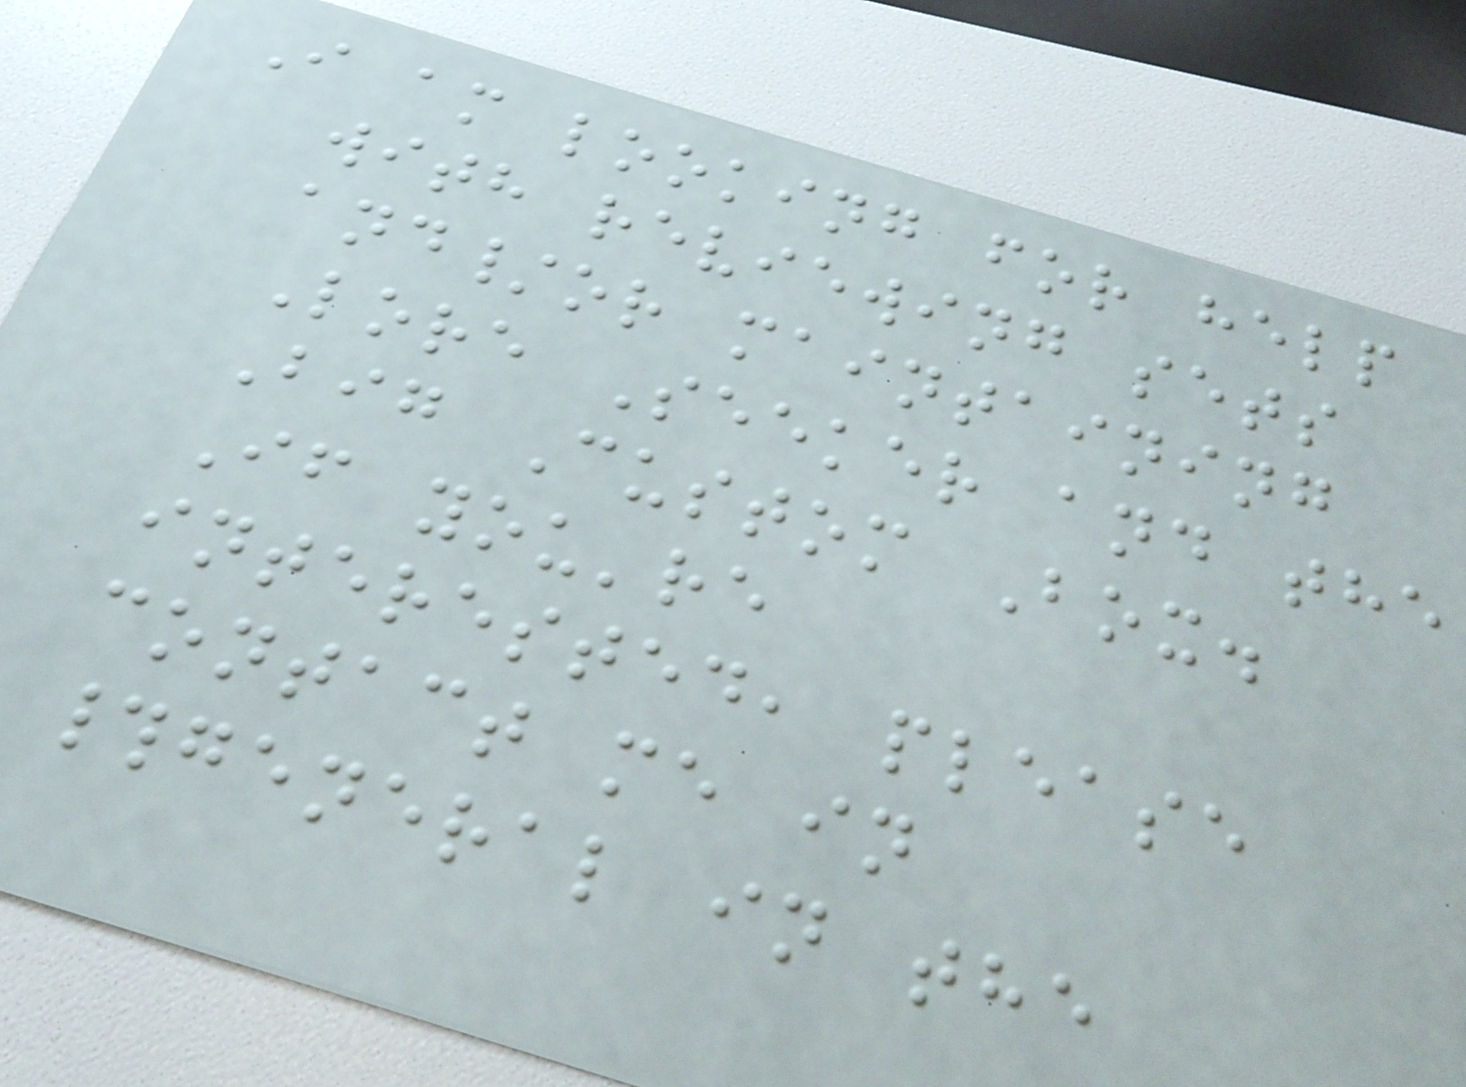I am looking for help
with reviewing sets
and/or maintaining
Lore Seeker and the
Big Custom Box.
If you're
interested, please
contact me in
#general in the
